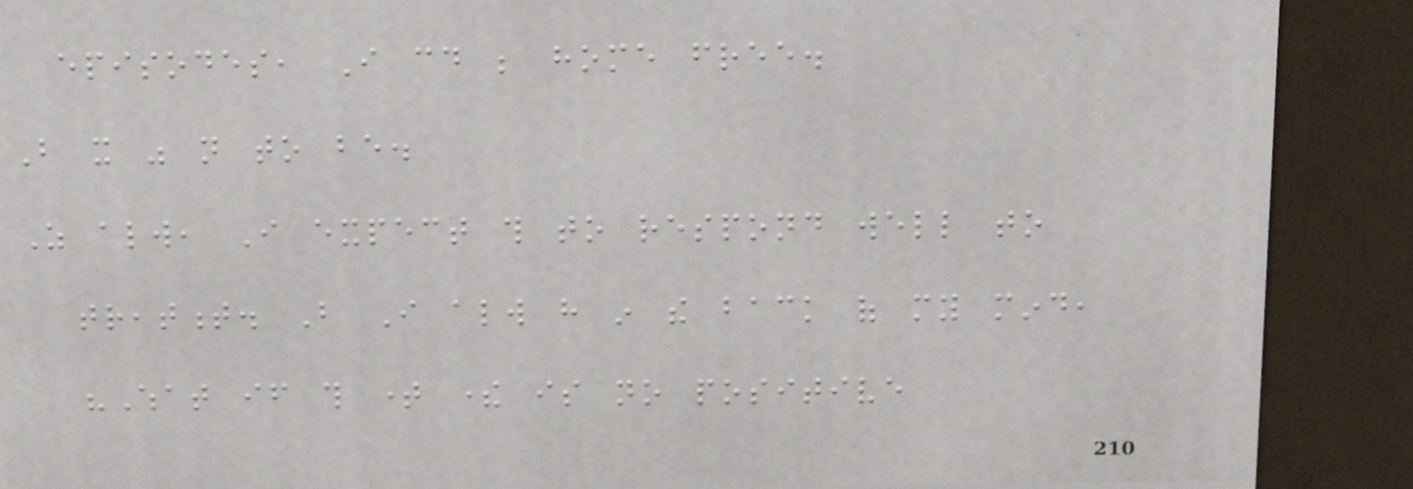episodes, I could be home free.
But it was not to be.
As always, I expect this to respond well to
treatment. But I always have in the back of my mind,
"What if this time there is no positive
